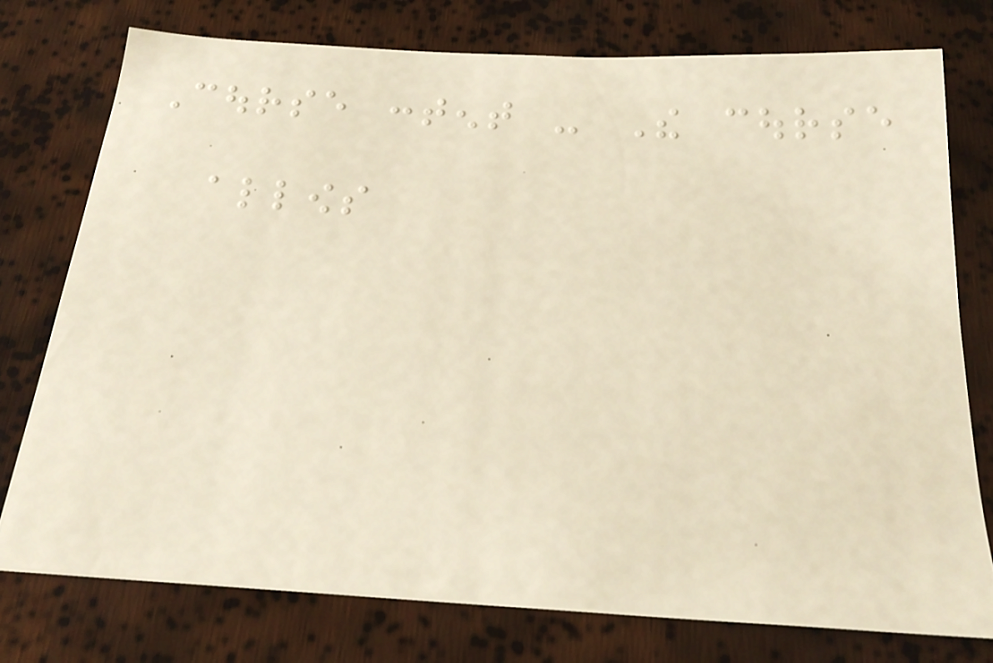Course content - The course
allows
